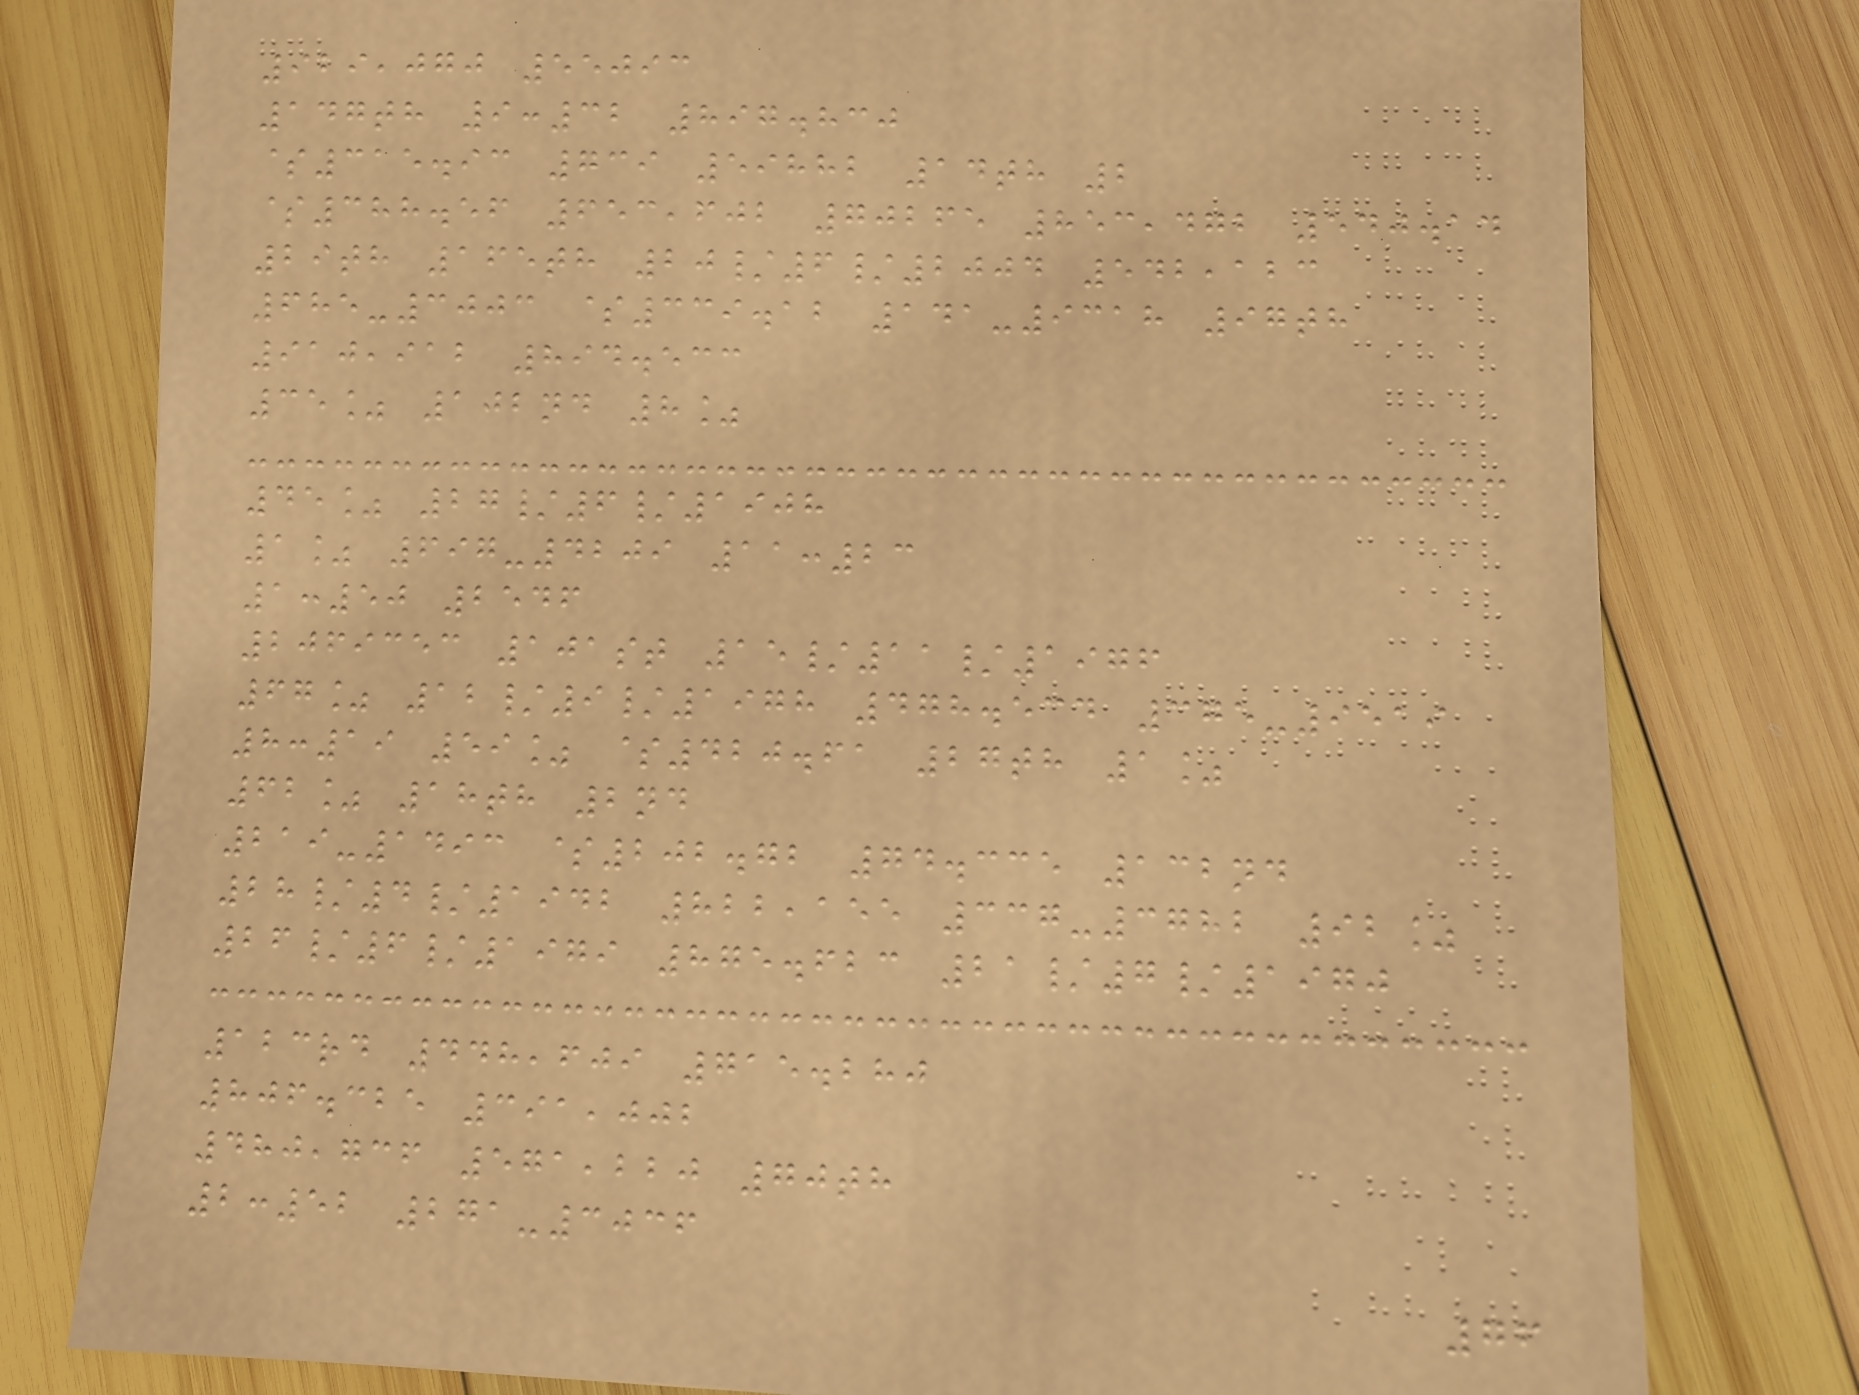929,070 55093
147th 9:32 897.830
$315.93 739 59882 14th 2
$388.56 653,602 70265 853,472 540.14
29th 165th 20/6/2004 542,123
685-3003 $339.12 141-9318 97th
910,912 894.533
35% 102nd 8%
45% 27/6/1908
1% 697-4209 11:23
1:50 2546
2069353 101st 15/11/1976
67% 12/9/1978 478.534 375-9519
8:19 59% $420.61 27th 1%
62% 18th 2nd
219-1493 $202.72 74.335 132nd
28/4/1942 822,155 337-3782 92%
26/6/1979 875.623 21/7/1970
123rd 448,609 715.280
806.325 391,002
480,736 571,220 70th
2:52 271-3036
76
